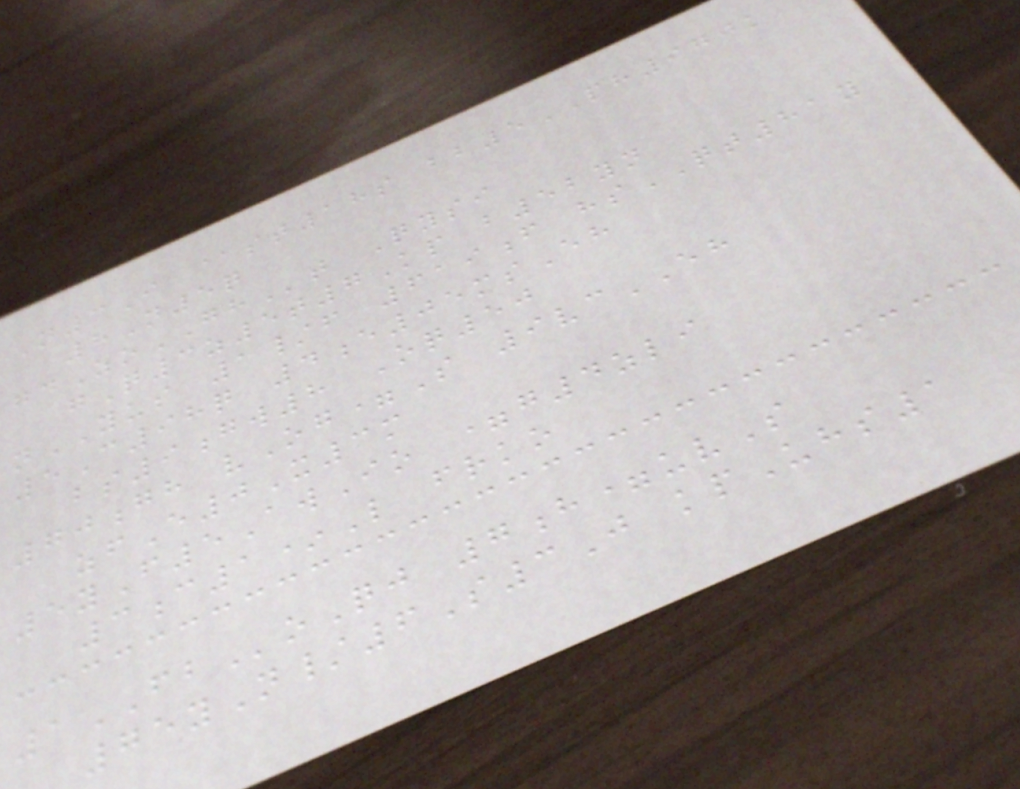N3I @st18s bb5PH970k
8N5q
gdZoGHt Qysi
gQ3z5t7Kp b52yn
nYUS 1/f 619f hsQT81y
5C98q 4e05msEh
bs9gw8 Oq50
70gh vOg=S 9vcEH
zfE0X3m
5yF5AwIo =g4zli
3c1*L frko
1FBoQj 7h=uvS
75yN/6S3J kpUhs1
